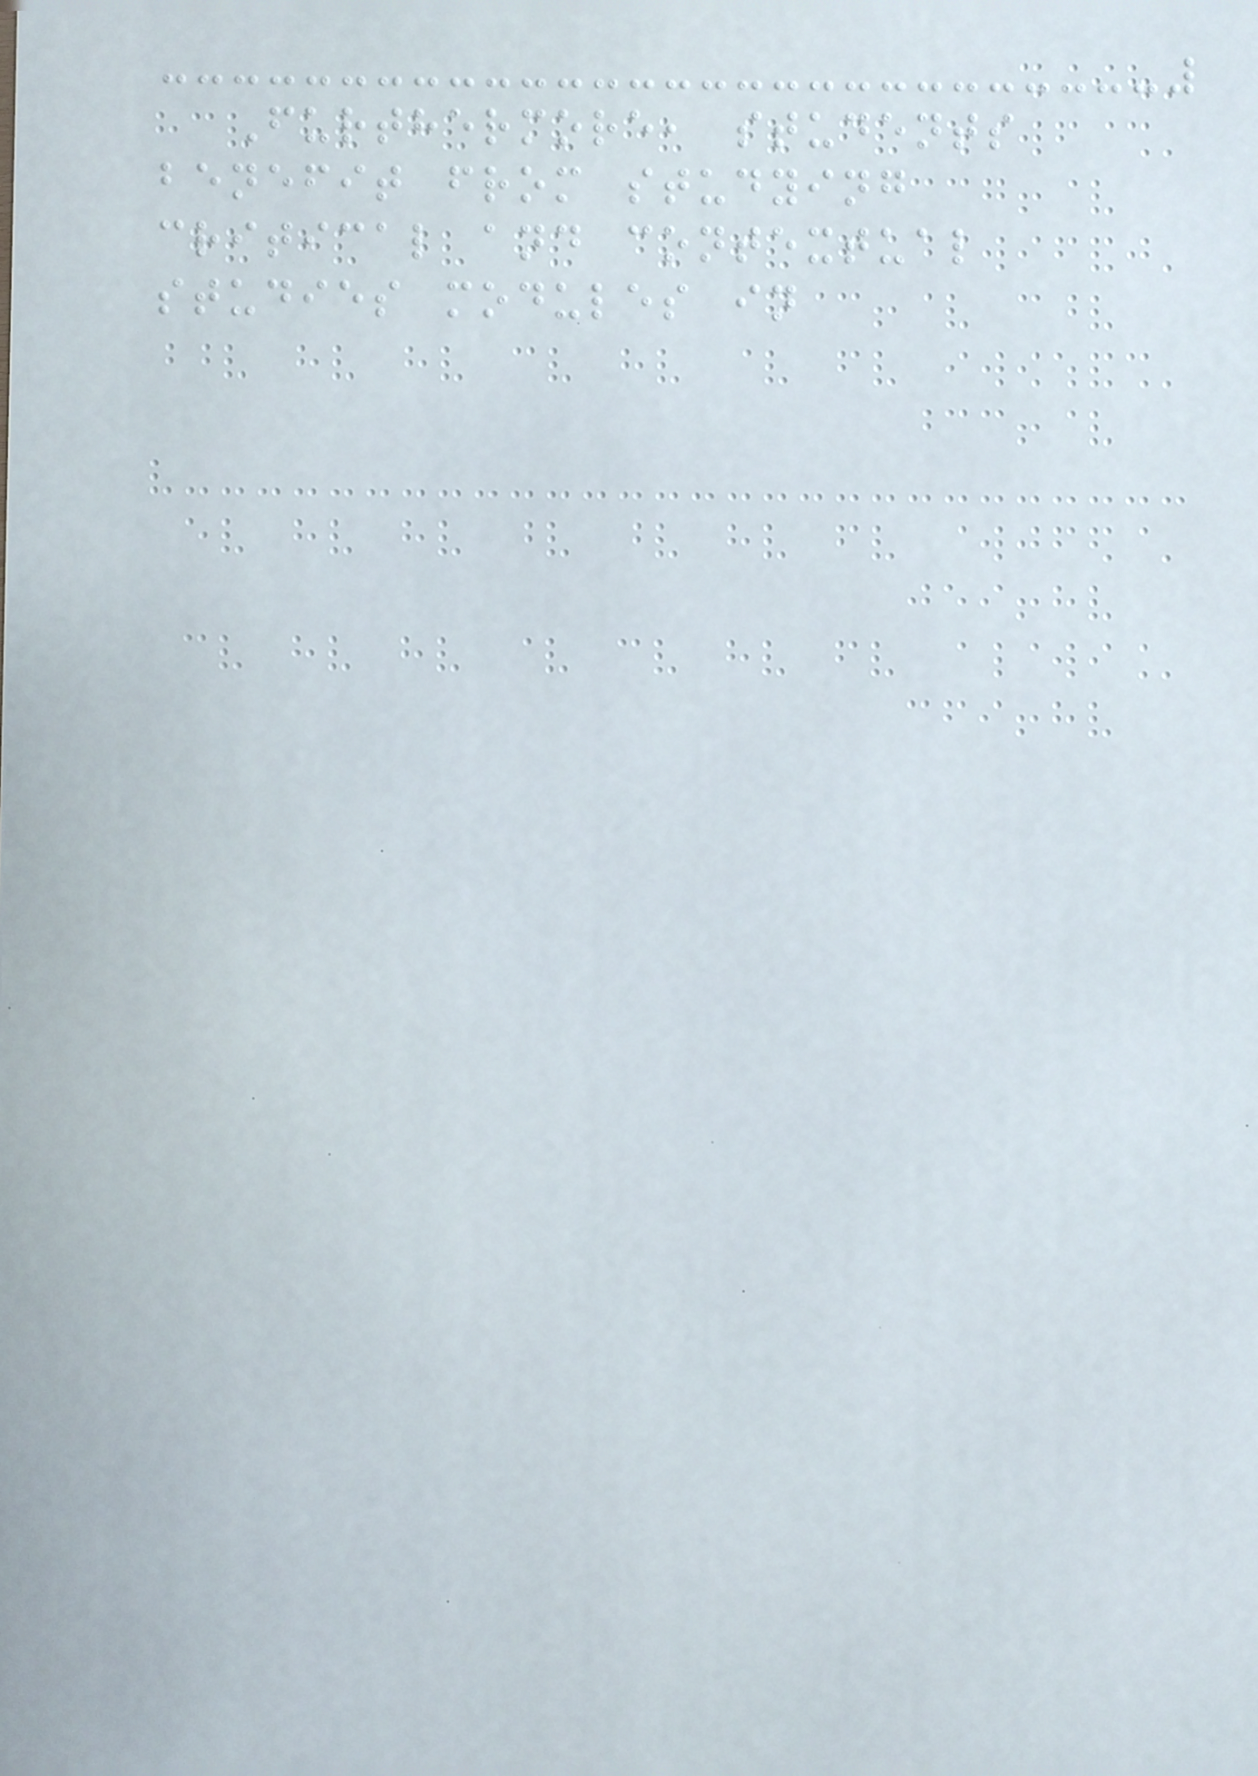Furthermore, students
benefit from studying
critical and contextual
studies modules in
